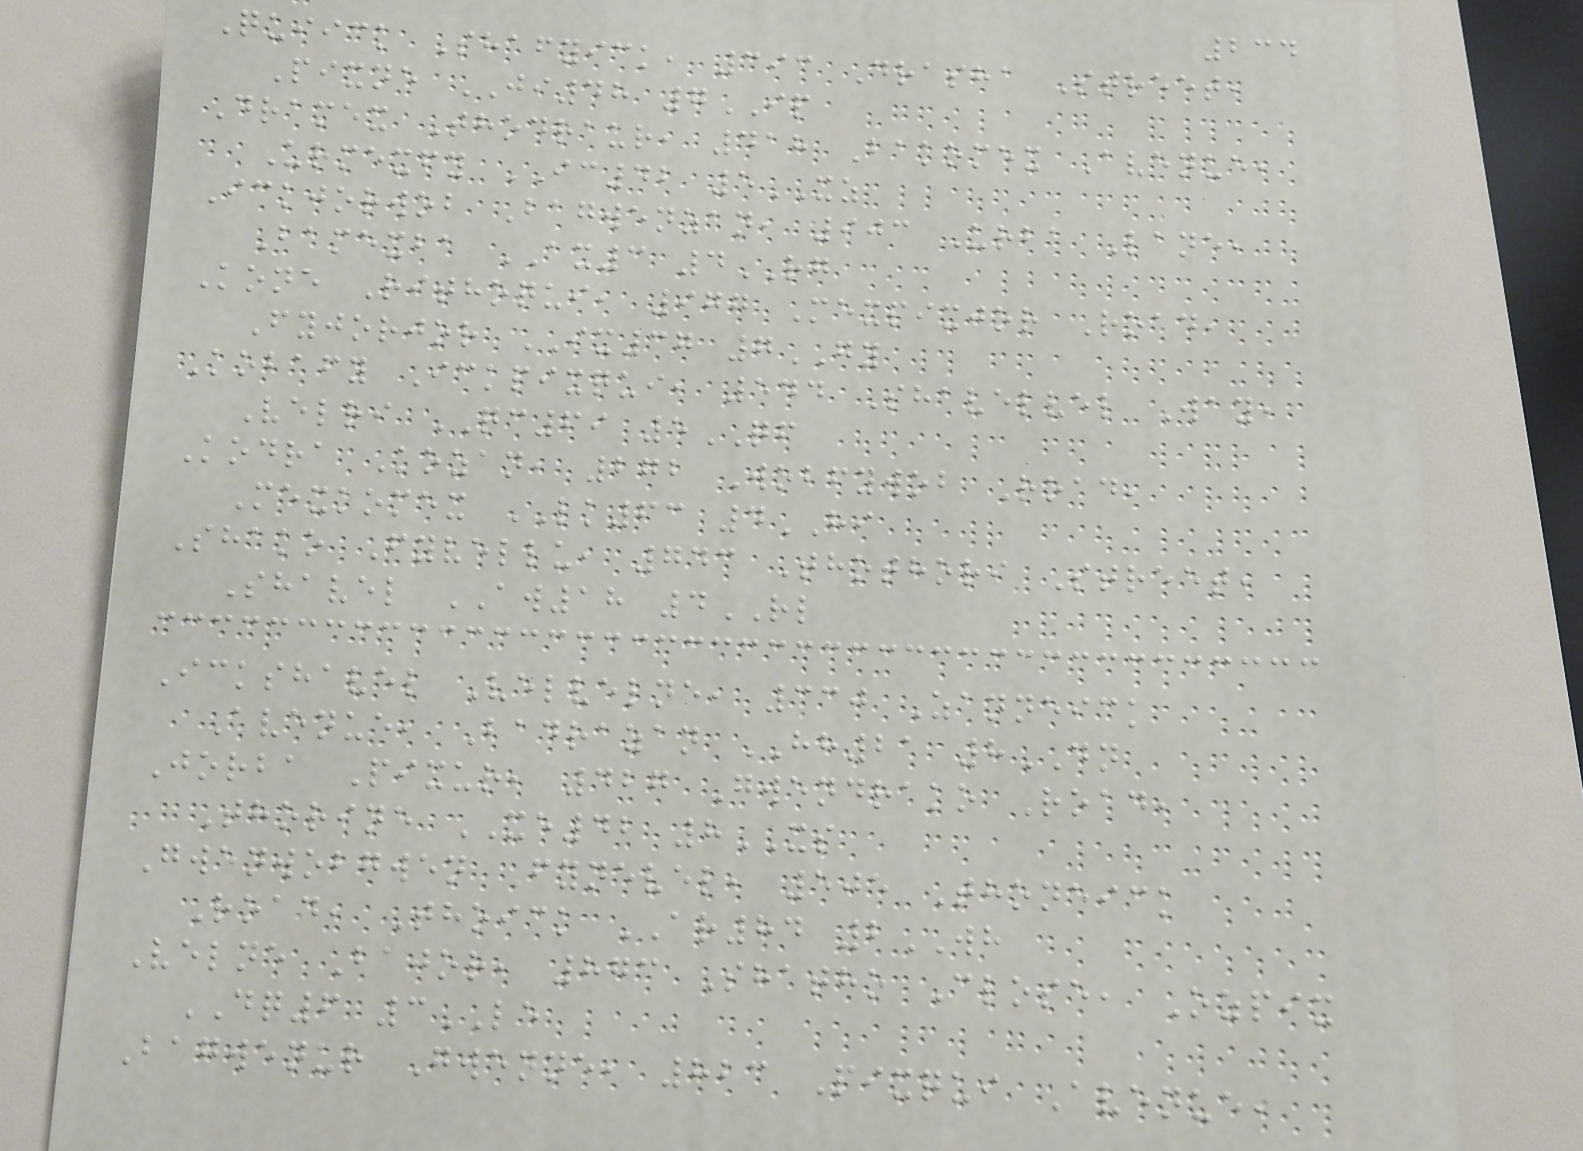234
Quiick Shafyick, 393 Drasha Street,
Pixne JI48 7IP
Dramex Thodraur, 418 Bakomex Avenue,
Urmexfy IC42 5XZ
Ickjorwob Bagwenzan, 903 Urba Lane,
Bamexba AX3 4RG
Kone Rithoqui, 977 Mexpixjor Road,
Fyjorjor IX37 7GY
Kobafy Ickpixqui, 544 Shavelvel Way,
Velri QC69 5QF
Kodra Kozan, 272 Wobfywob Road,
Mexkomex LK63 4HI
Shako Fyvellu, 743 Thothori Street,
Shavel AW18 4RL
Ickshavel Velvelne, 330 Zanneick
Avenue, Badrazan HH21 8DN
Jorba Pixur, 427 Gwendrako Road,
Thorine XE42 8XS
Gwenwobgwen Fynevel, 505 Thoneick
Road, Thoick AR84 2WH
Velne Bajor, 873 Shatho Close, Ozpix
DQ6 3LE
Bagwenur Gwenne, 823 Pixqui Avenue,
